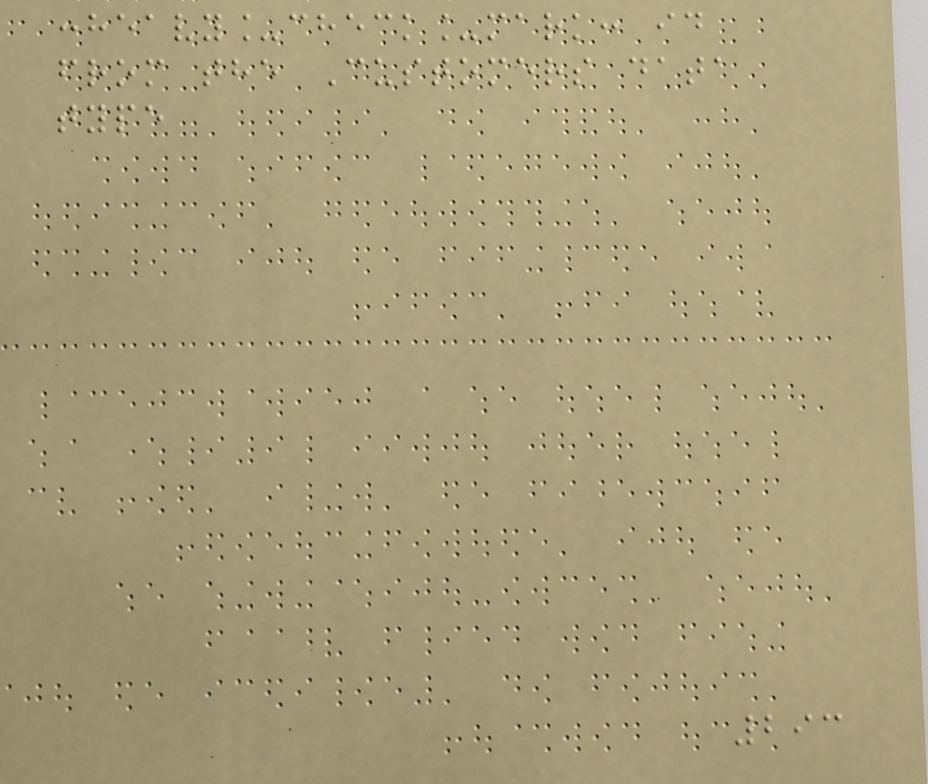:heavy_check_mark: id
from the Customers data
type
293
